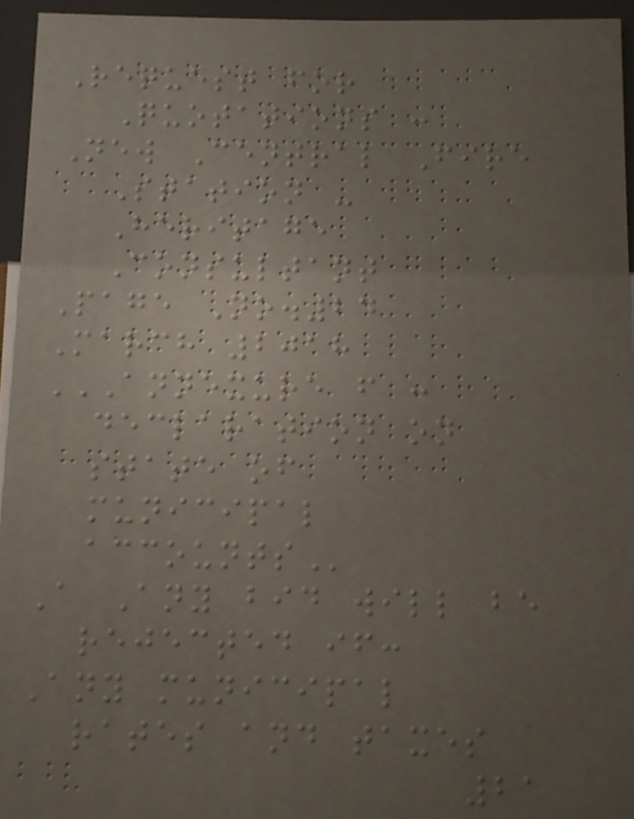Request for
Quotations :
New Central Fire
Station -
Heritage
Consultant
Page No.24
March 2018
ANNEXURE F :
DECLARATION ON
STATE OF
MUNICIPAL
ACCOUNTS
A Any bid will be
rejected if:
Any municipal
rates and taxes
21
